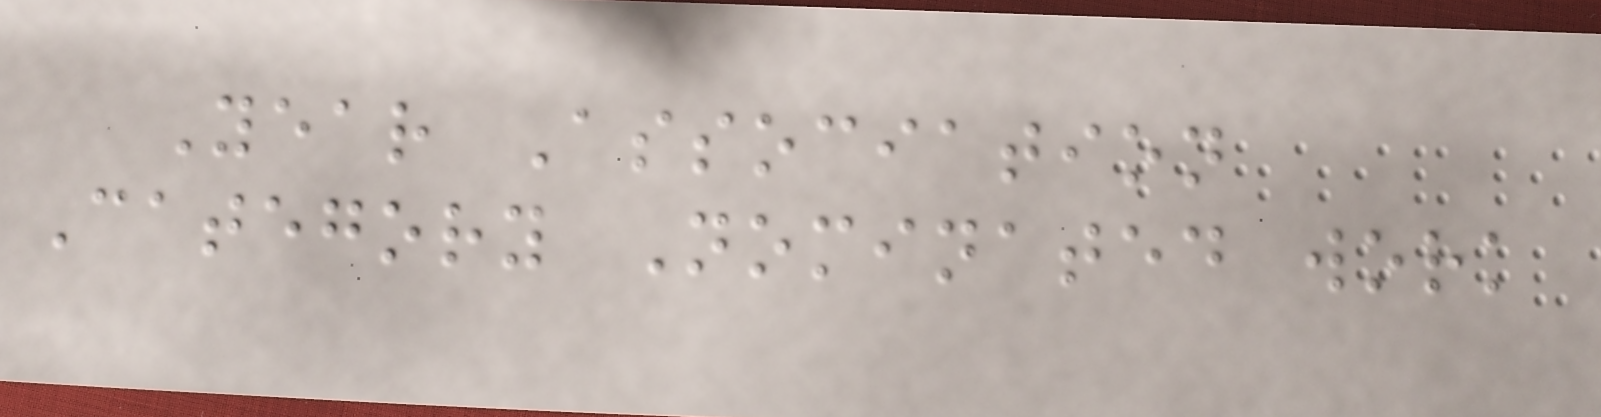Year Association
Category Nominated work
